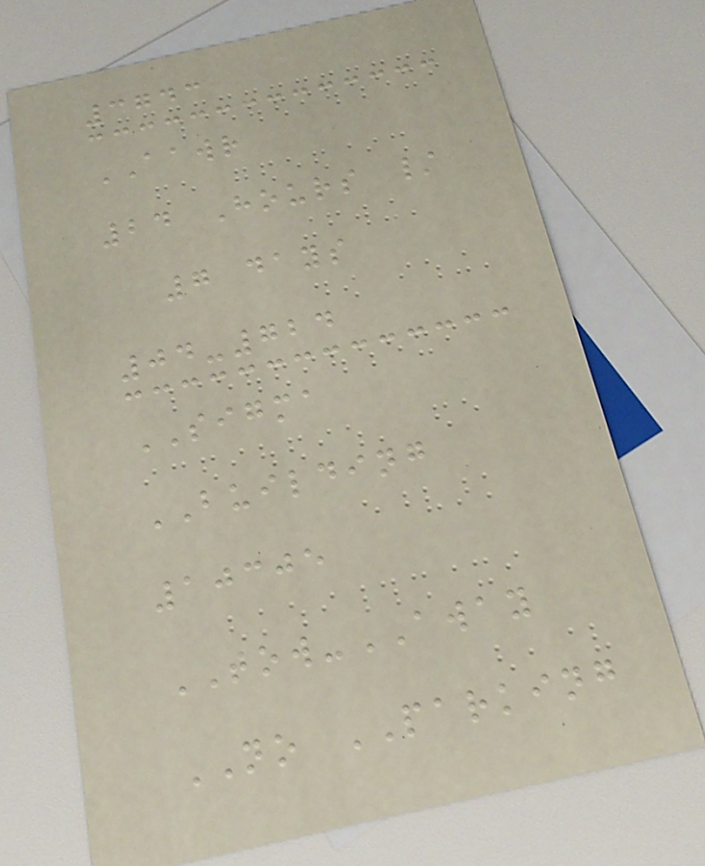3743
AAWR
24 Hours /
7 days
04-724
SIGMA
BUILDING
10305
TOW-AWAY
NO PARKING
